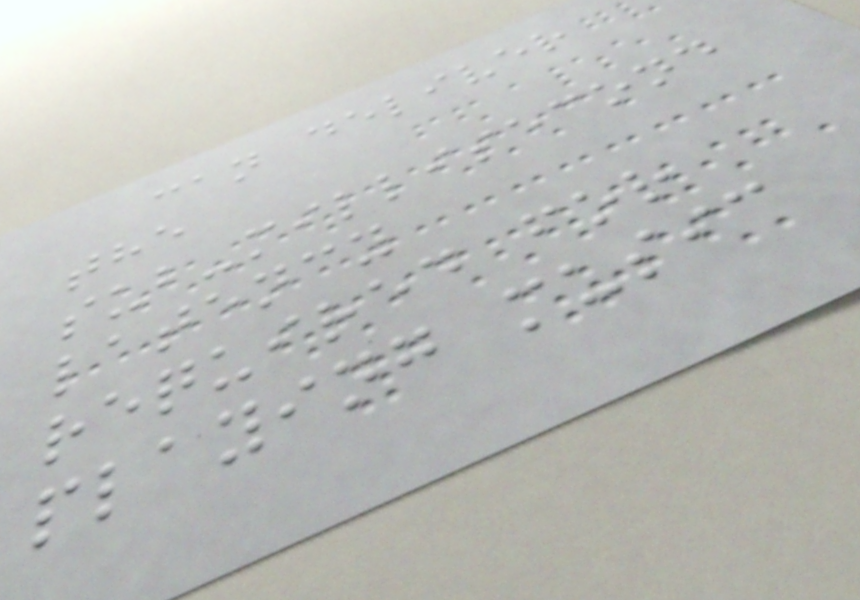can deliver
the
sub-millisecond
latency
required for
playing music
